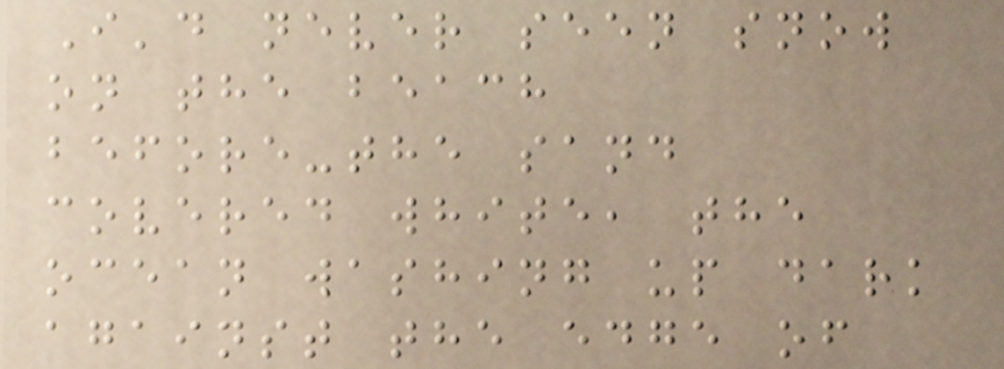I'd never seen snow
on the beach
before-the sand
covered white, the
ocean washing up dark
against the edge of
